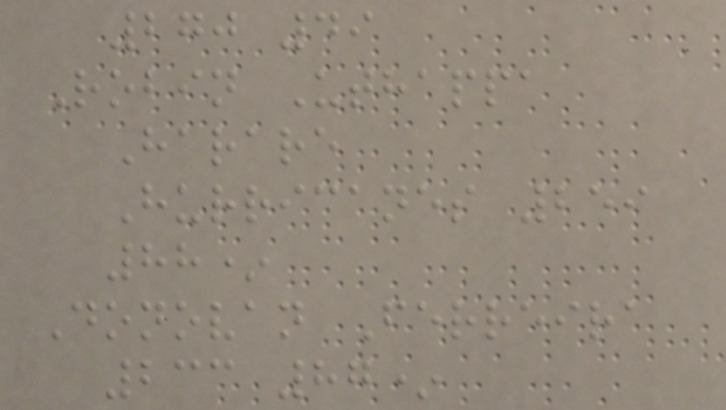270 49
Robin Uthappa
Harare
Hurricanes 259
88*
Donovan Ferreira
233 87*
